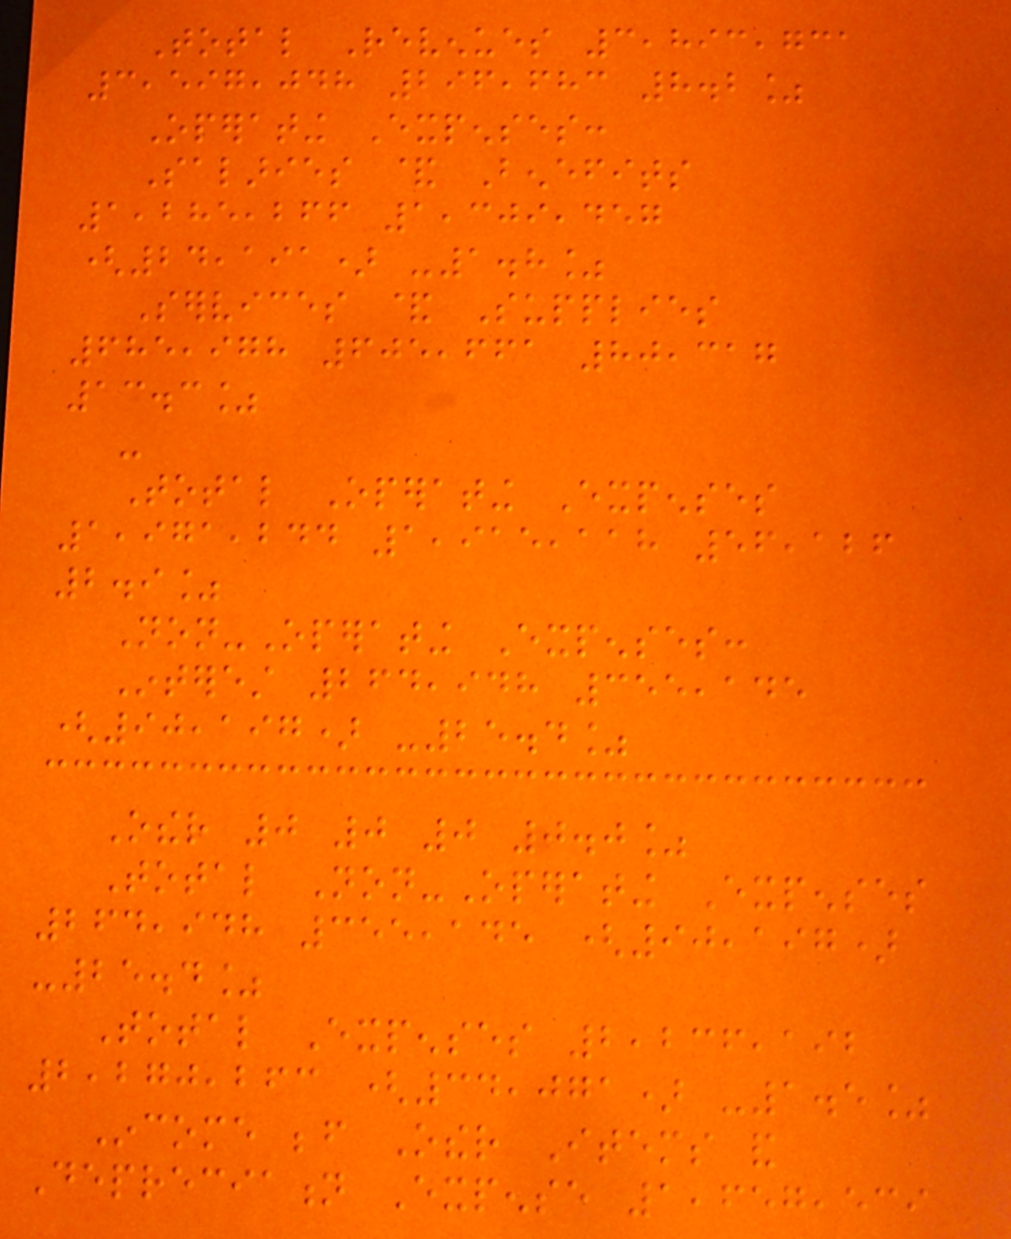Total Revenues 3,893,731
3,597,048 296,683 8.2%
Operating Expenses:
Salaries & Benefits
1,285,266 1,309,457
(24,191) -1.8%
Services & Supplies
685,978 605,661 80,317
13.3%
-
Total Operating Expenses
1,971,244 1,915,118 56,126
2.9%
Non-Operating Expenses:
Interest 264,948 355,145
(90,197) -25.4%
Other 0 0 0 0.0%
Total Non-Operating Expenses
264,948 355,145 (90,197)
-25.4%
Total Expenses 2,236,192
2,270,263 (34,071) -1.5%
Income before Other Items and
Depreciation Expense 1,657,539
